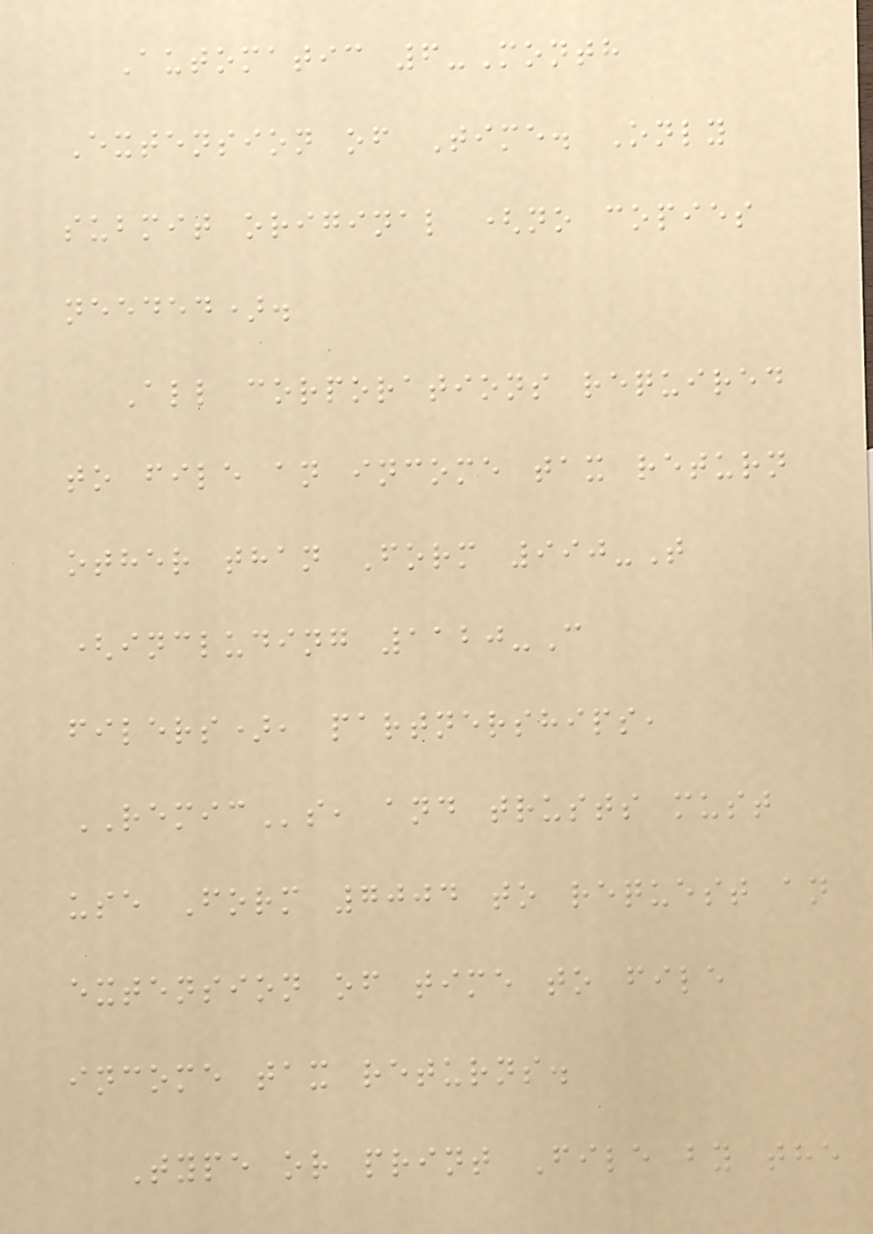Automatic 6-Month
Extension of Time. Only
submit original (no copies
needed).
All corporations required
to file an income tax return
other than Form 990-T
(including 1120-C
filers), partnerships,
REMICs, and trusts must
use Form 7004 to request an
extension of time to file
income tax returns.
Type or print File by the
